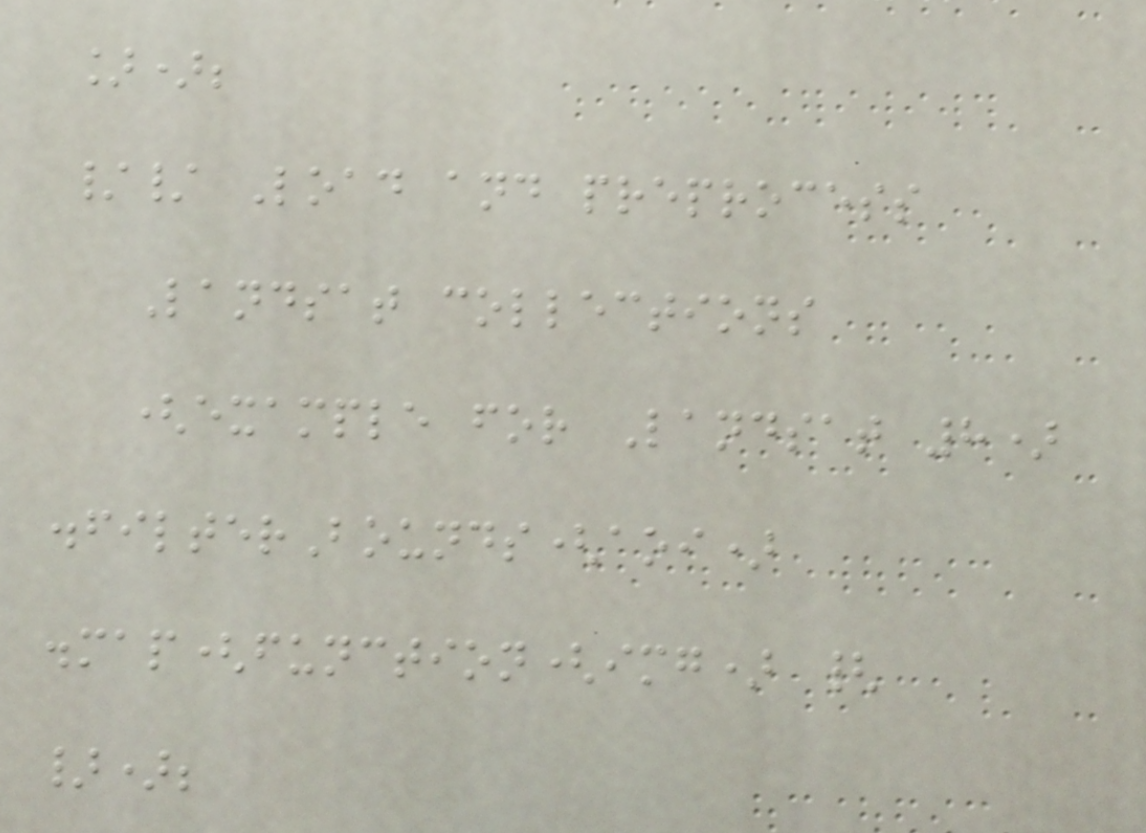]);
// Load and preprocess
Landsat collections
(example for Landsat 8)
.filterBounds(aoi)
.map(function(img) {
});
